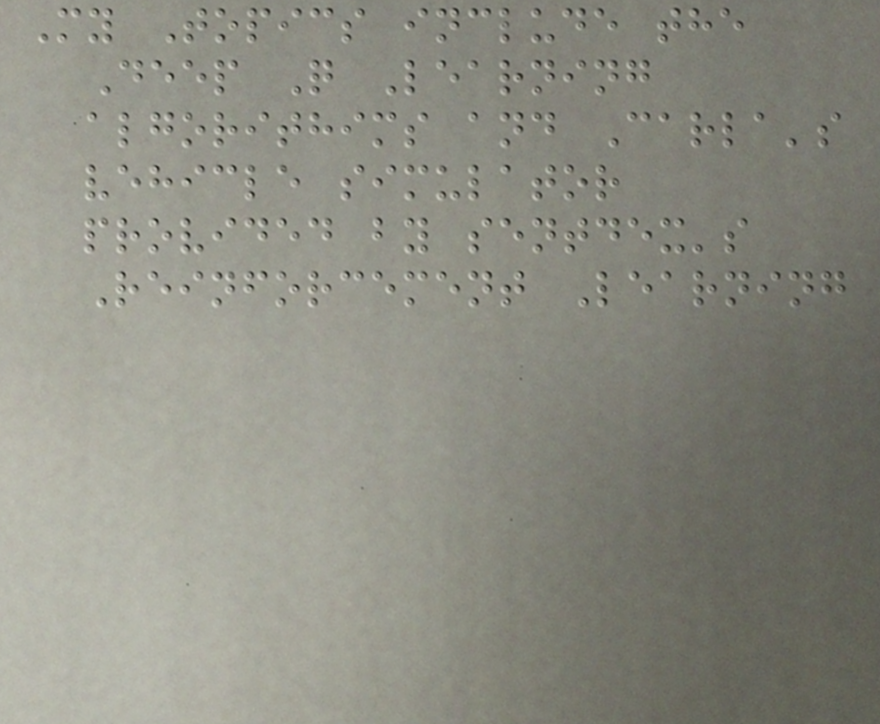My Topics include the
Deep Q Learning
algorithims and Carla's
vehicle simulator
provided by sentdex's
Reinforcement Learning
